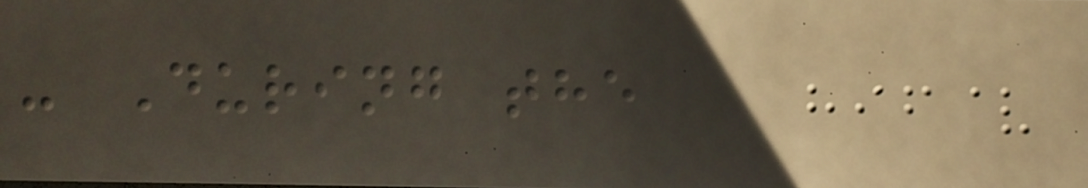- During the
